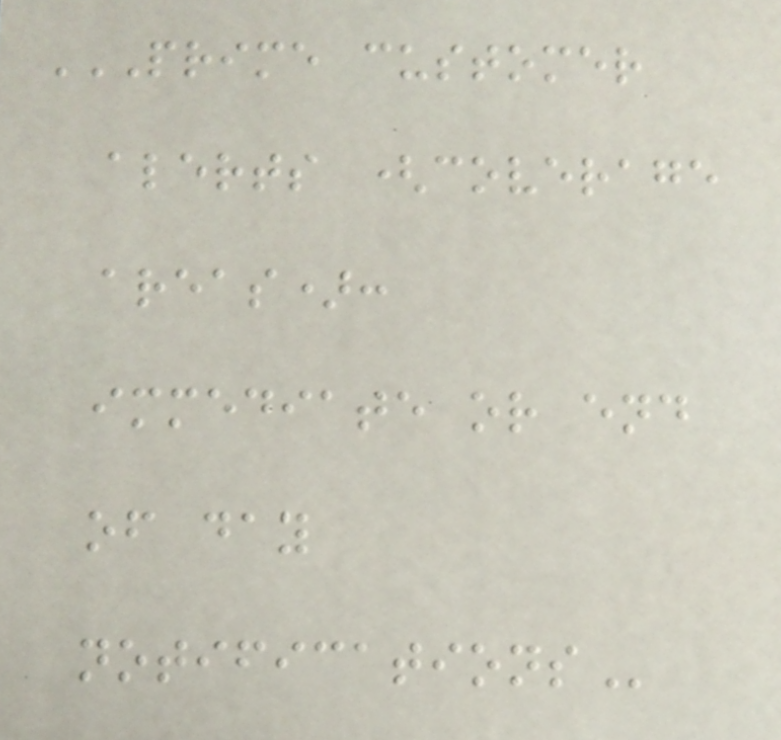PRIME CUSTOMER
ALERTS (COVERAGE
AREAS):
IMMEDIATE OR END
OF DAY
NOTIFICATIONS
